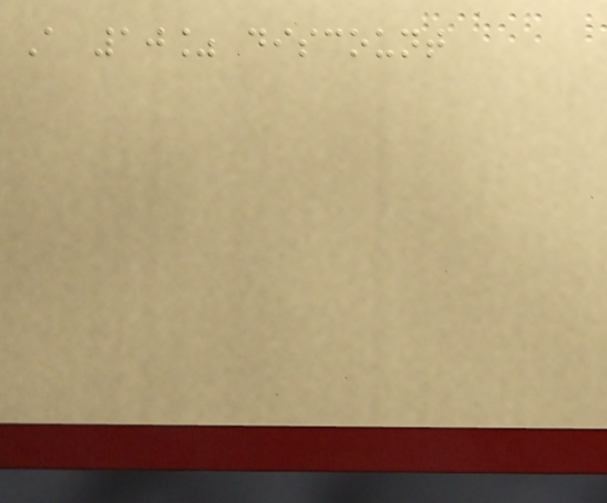A 10% discount
